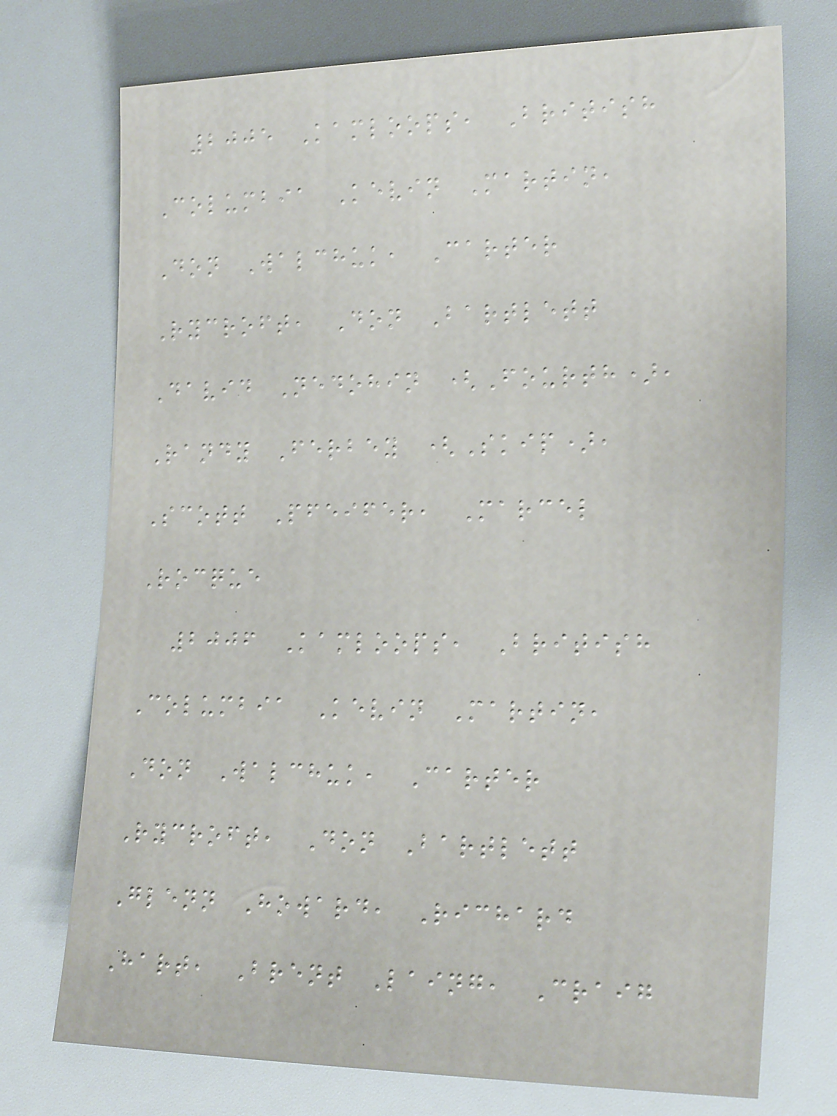2005 Kamloops, British
Columbia Kevin Martin,
Don Walchuk, Carter
Rycroft, Don Bartlett
David Nedohin (Fourth),
Randy Ferbey (Skip),
Scott Pfeifer, Marcel
Rocque
2006 Kamloops, British
Columbia Kevin Martin,
Don Walchuk, Carter
Rycroft, Don Bartlett
Glenn Howard, Richard
Hart, Brent Laing, Craig
